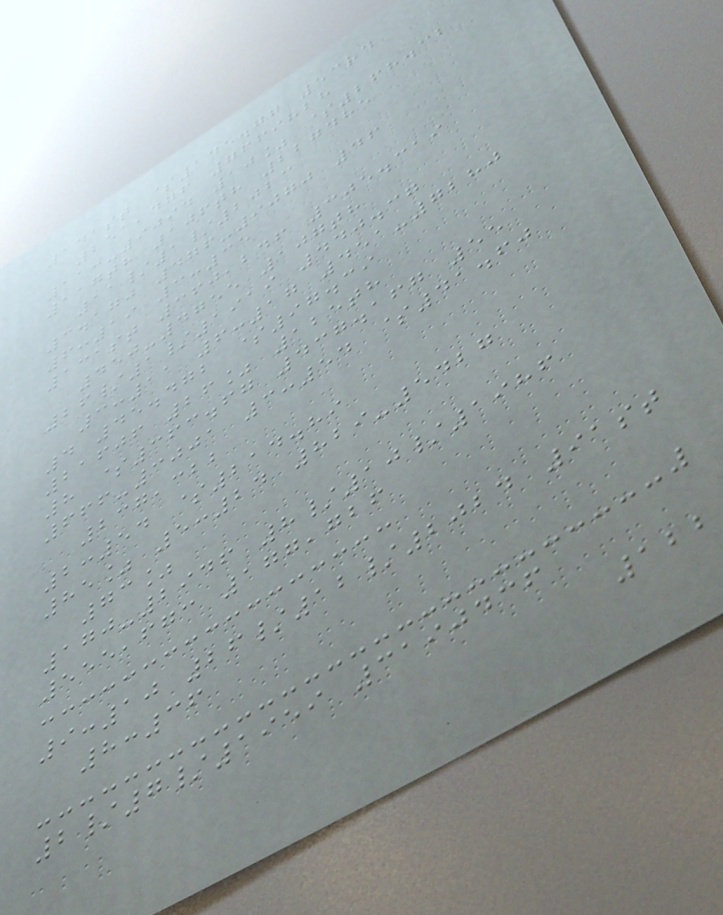141st $145.77 53rd
251,476 7669828
110-9094 10% $268.32
117th 106th 227485
11/1/2023
3.170 476-9070 46
6:19 3:35
131st 360,246 305.319
450-4755 107th
26/1/1919 440.37
3:11 6:17 451-7280
4 45.472 $97.39
21606 26% 125th
8 $363.67 437.167 55
666-3001 3:54 $41.60
237,322
2:54 $214.89
85% 5:24 829-5427
73%
170-2946 8/10/1986
555,673 177,726
9:10 26/12/2024 91st
8:36
2/7/1959 3190436
122
